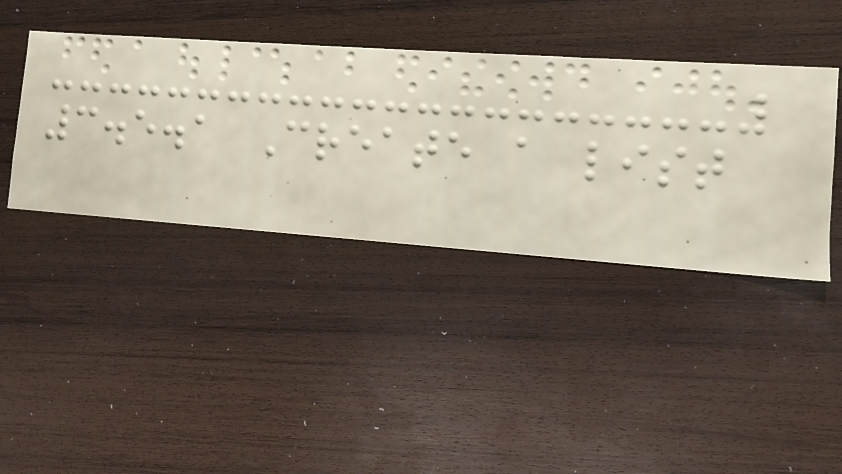3.5.1 Create a list
